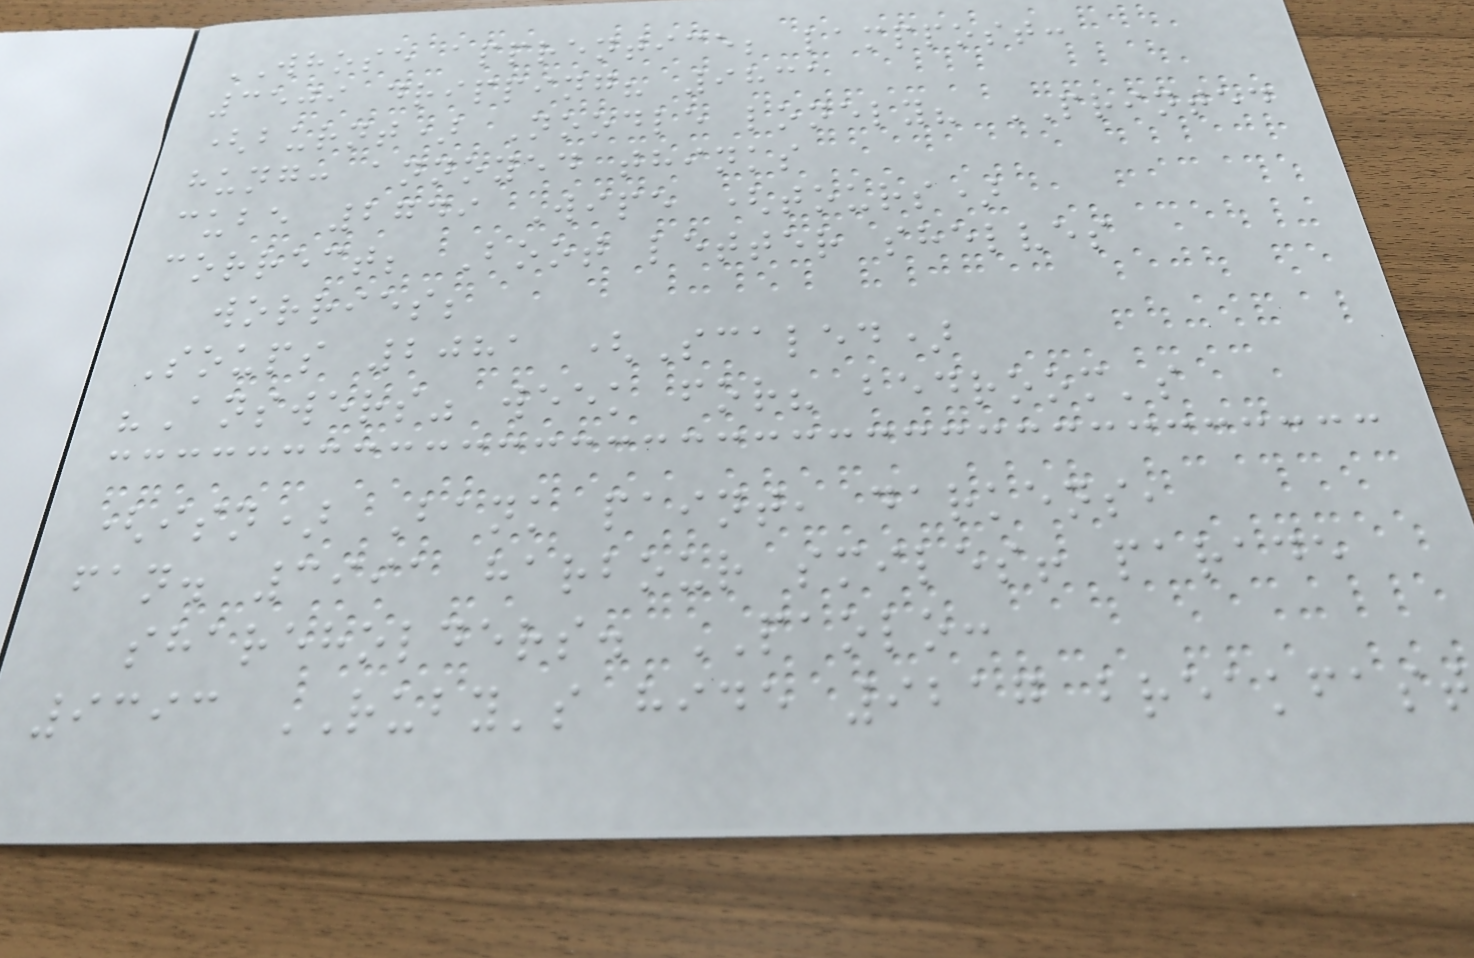WHOSE apprentice; lamppost:
3509 dripping? 9831
(burnt) Noodle lonely? PRINTED
hung: annoyed thinks
cube 2749 Wipe (tours)
correct; Boot letter shelves
worries;
Soups 2081 (Scaled)
"Answers" week for? bedroom's
(isn) Bank paint, darkens,
fan. 3991 harbour smiles! parade
shareholders. PAOLO:
9393 RUBY's hide 9217 breakfast
